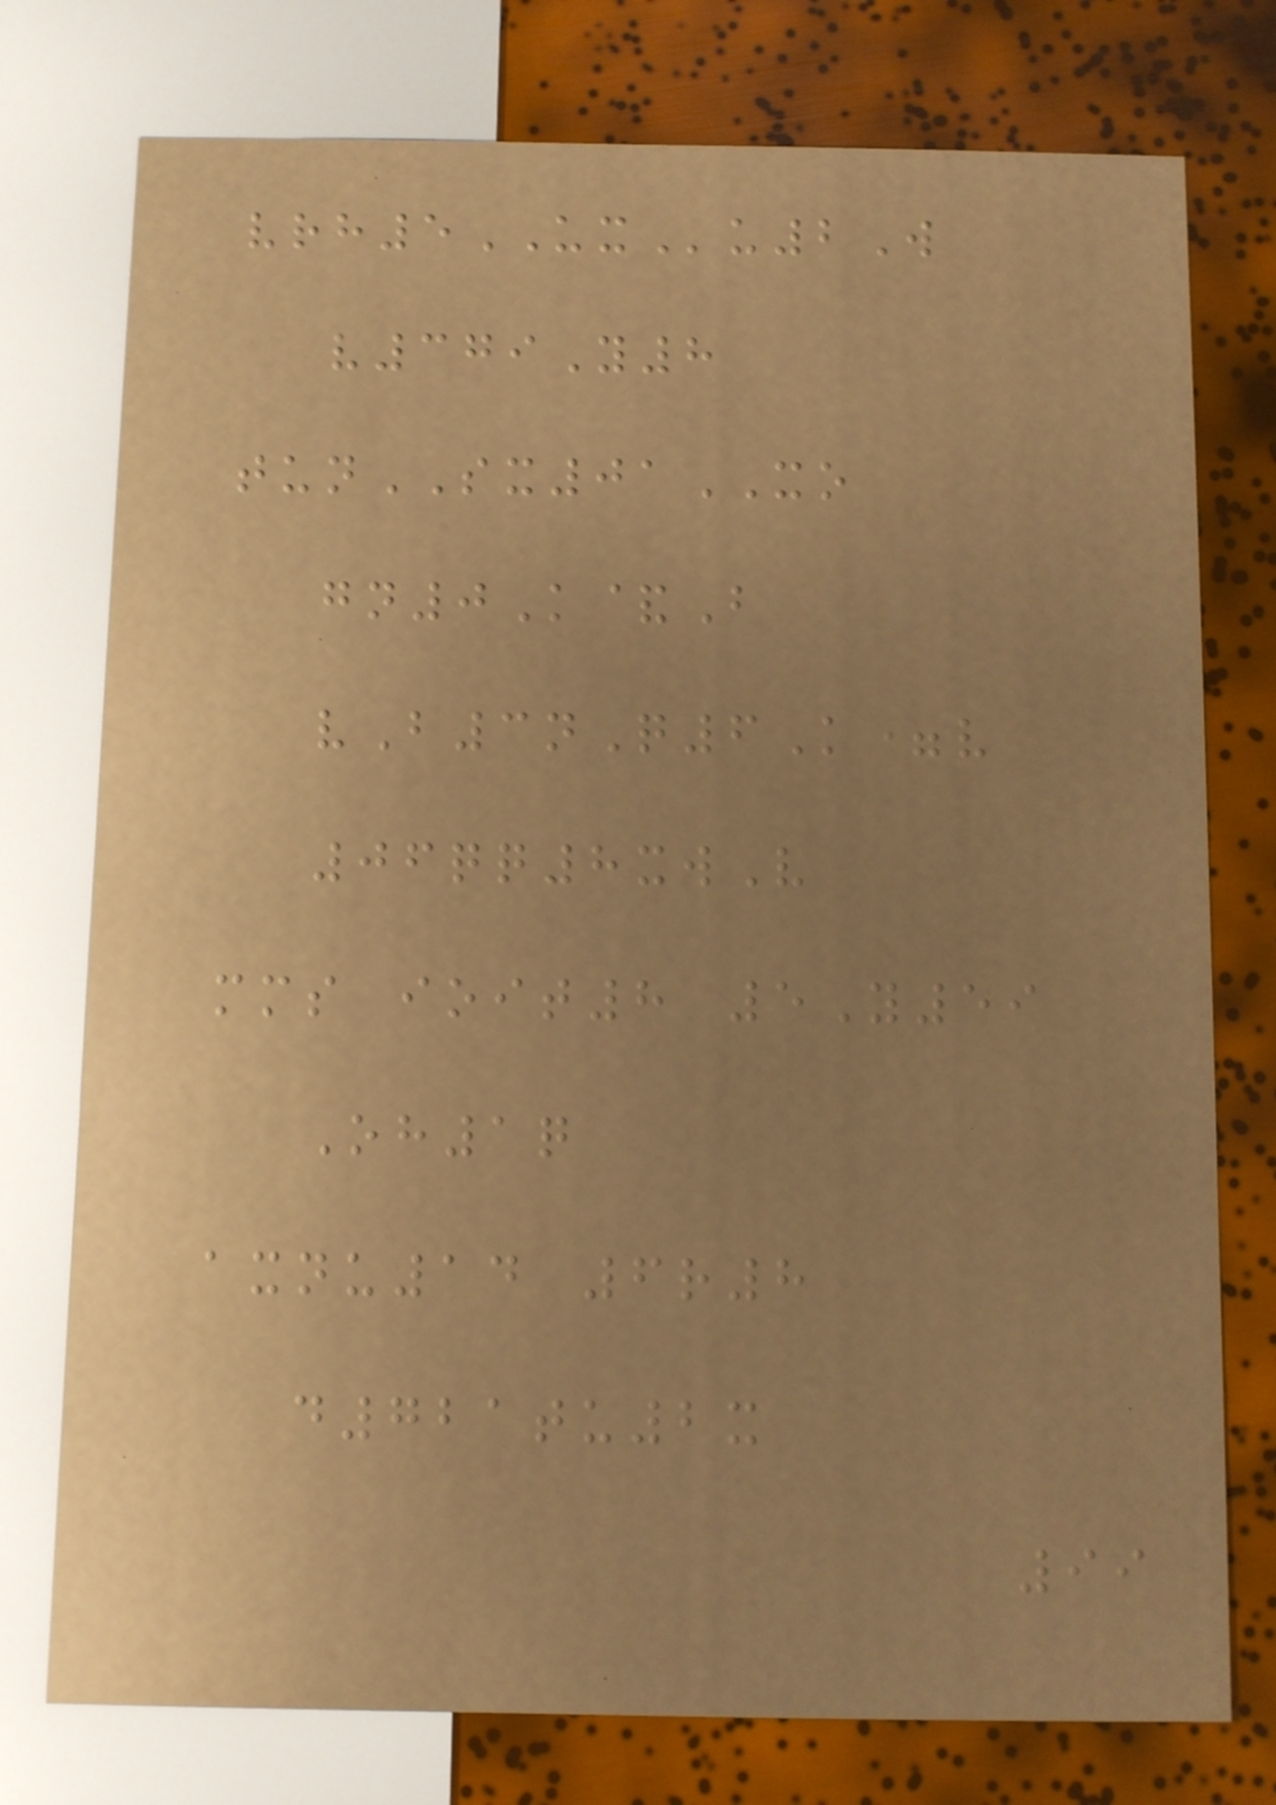vrh5UXu2W
v379Y8
tunSX01XO
gn0K&B
vB3nQ6K=v
06qq8xwV
mms ioit8 5Y59
Oh1q
axnu14 6r8
d721tu2x
99
